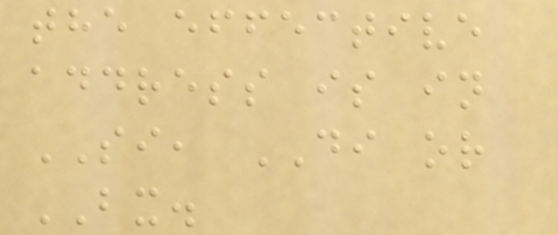the effective
address is in
SI, DI or
BX.
